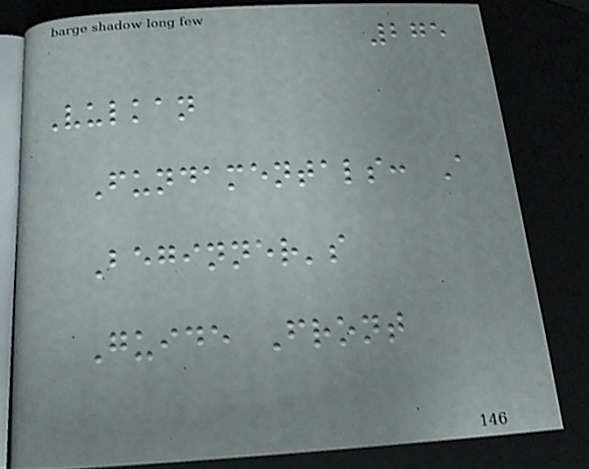275
Vulkan
Fundamentals: A
Beginner's
Guide Front
